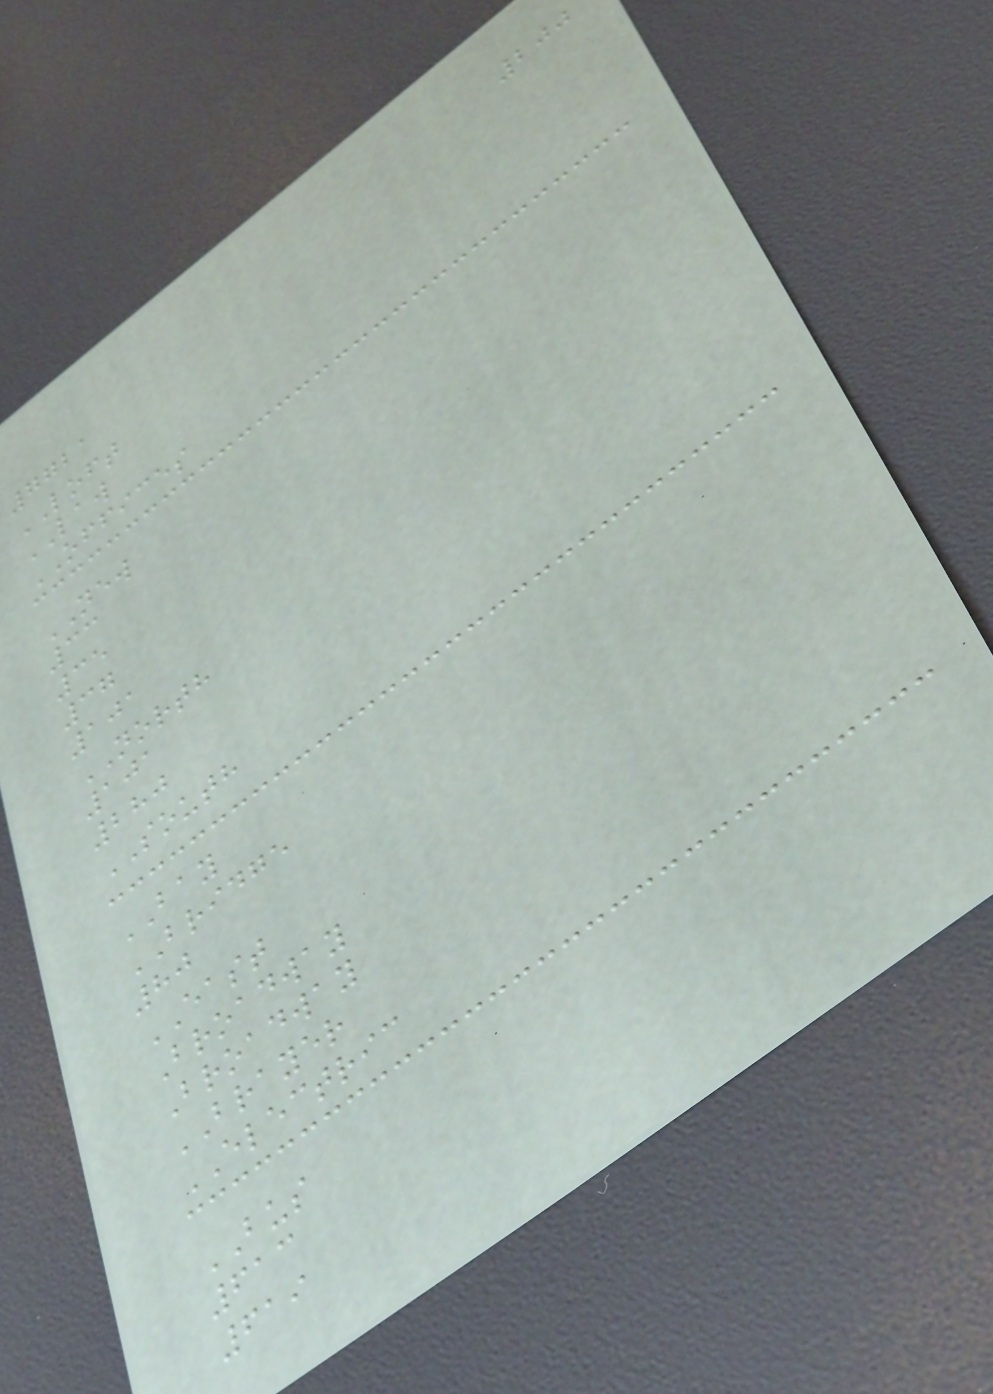200
7721
LOFT
LAW
OFFICES
NEW
33
35
37
101
NORTH
101
280
SOUTH
BAY
BRIDGE
80
EAST
Broadway
Broadway
BRAYER
ELECTRIC
BUS
613
619
